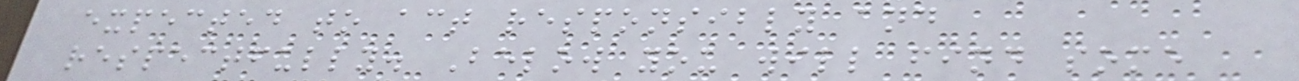expected to act responsibly and
respectfully. Below you will find some
